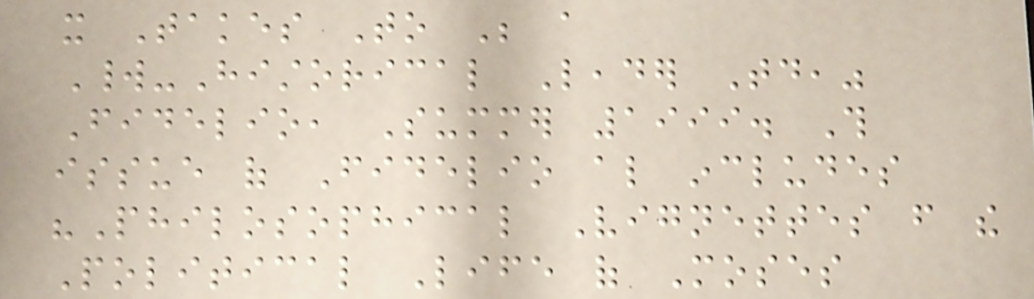it Takes To Be a
World-Historical Leader Today,"
Fidelio, Summer 1999. This
issue of Fidelio also includes
"Philosophical Vignettes from the
Political Life of Moses
